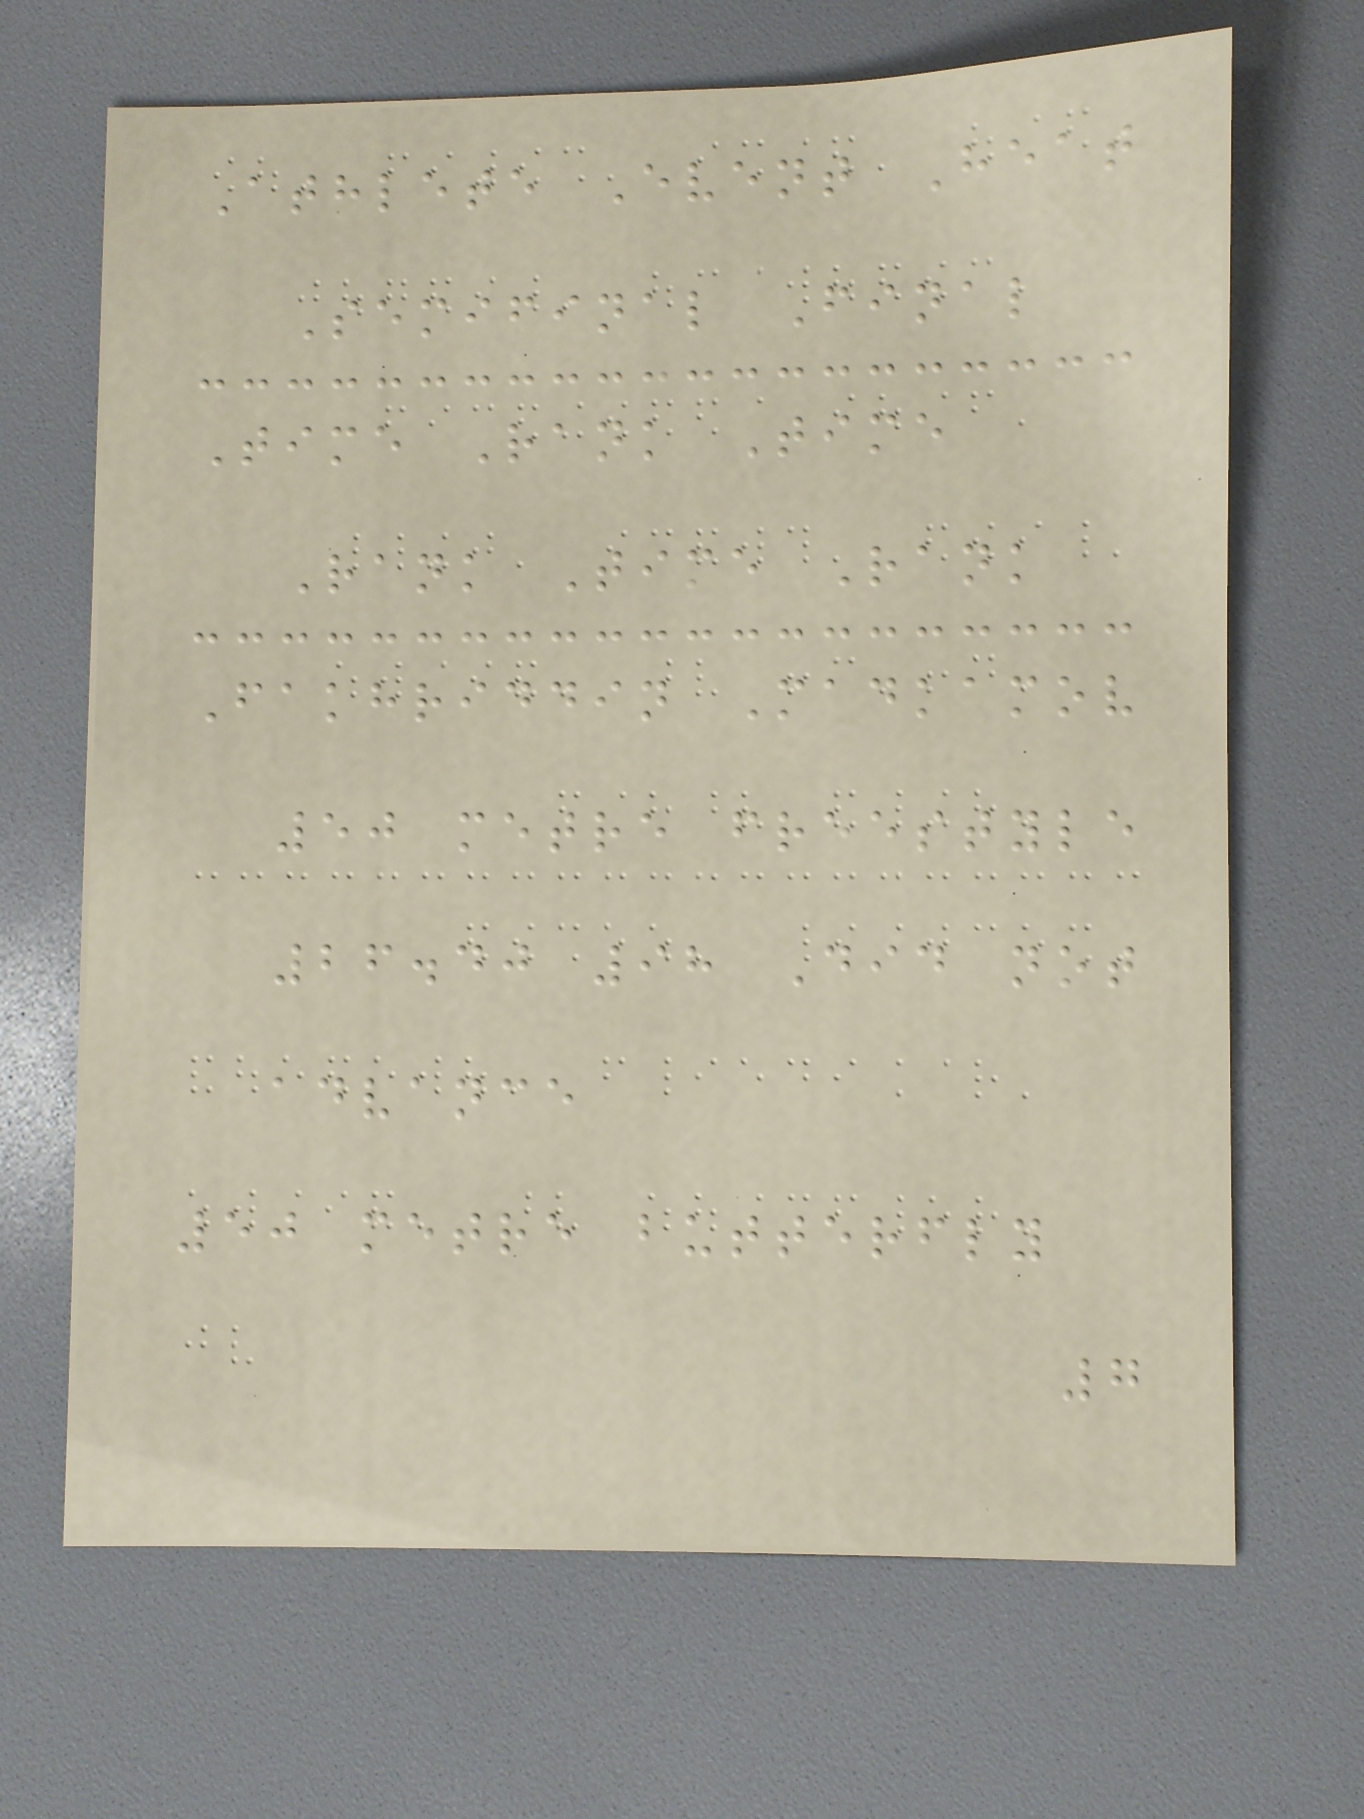Athlete Event Heat
Semifinal Final
Time Rank Time
Rank Time Rank
Fakhriddin Madkamov
50 metre freestyle
26.40 98 Did not
advance
50 metre butterfly
7
